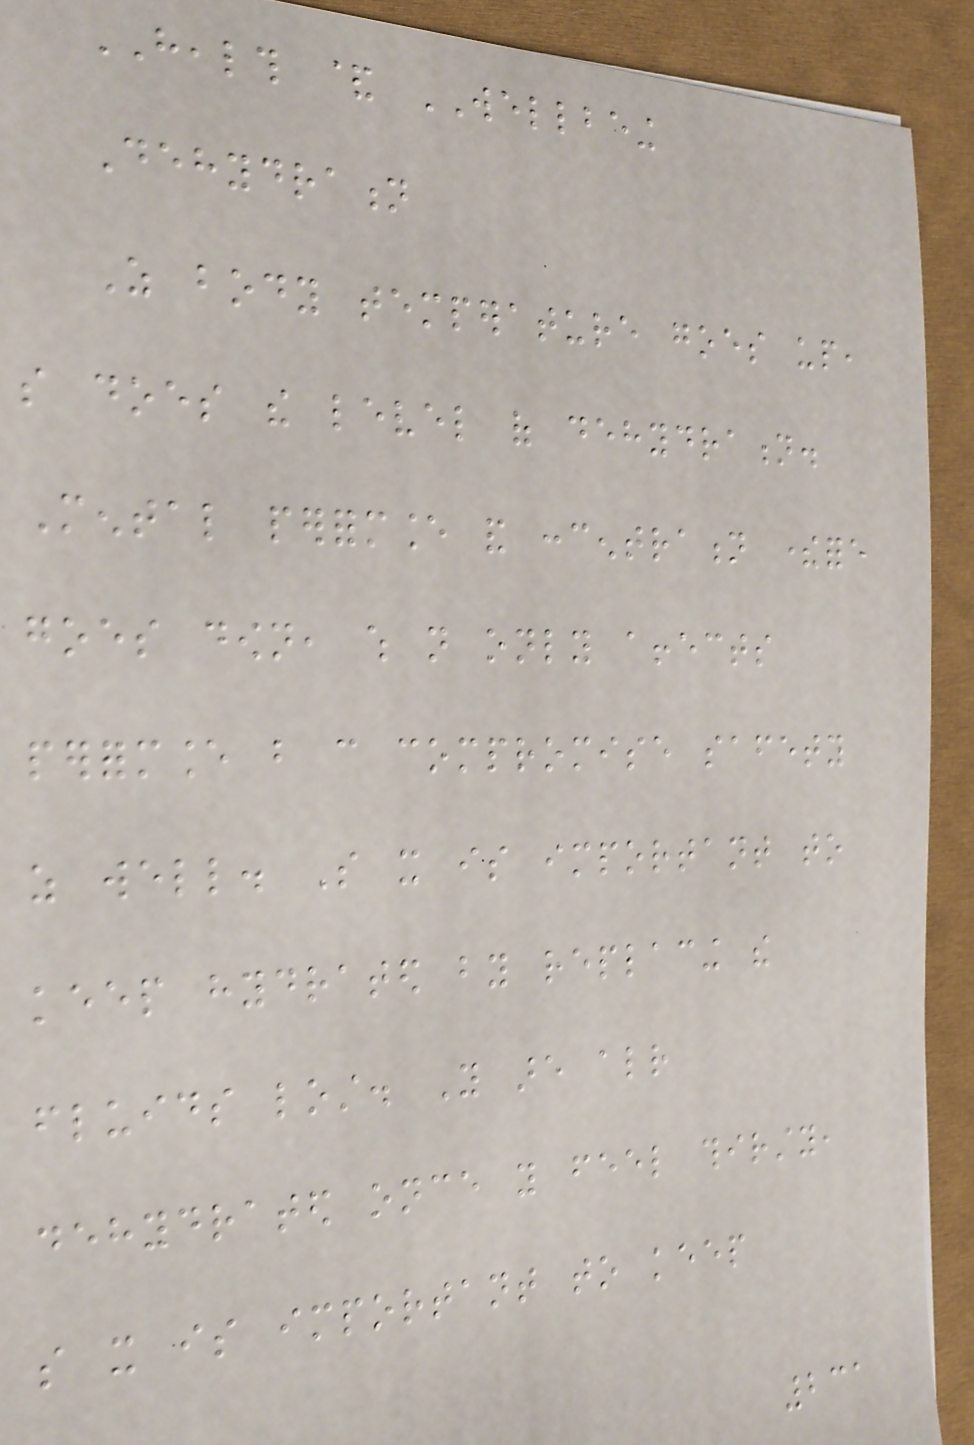HEALTH & WELLBEING
Dehydration
As body temperature goes up,
so does the level of dehydration.
Mental performance and concentration therefore
goes down, which not only affects
performance but can compromise safety
as well. So it is important to
keep hydrated by replacing the
fluids lost. You are already
dehydrated once you feel thirsty,
so it is important to keep
231
